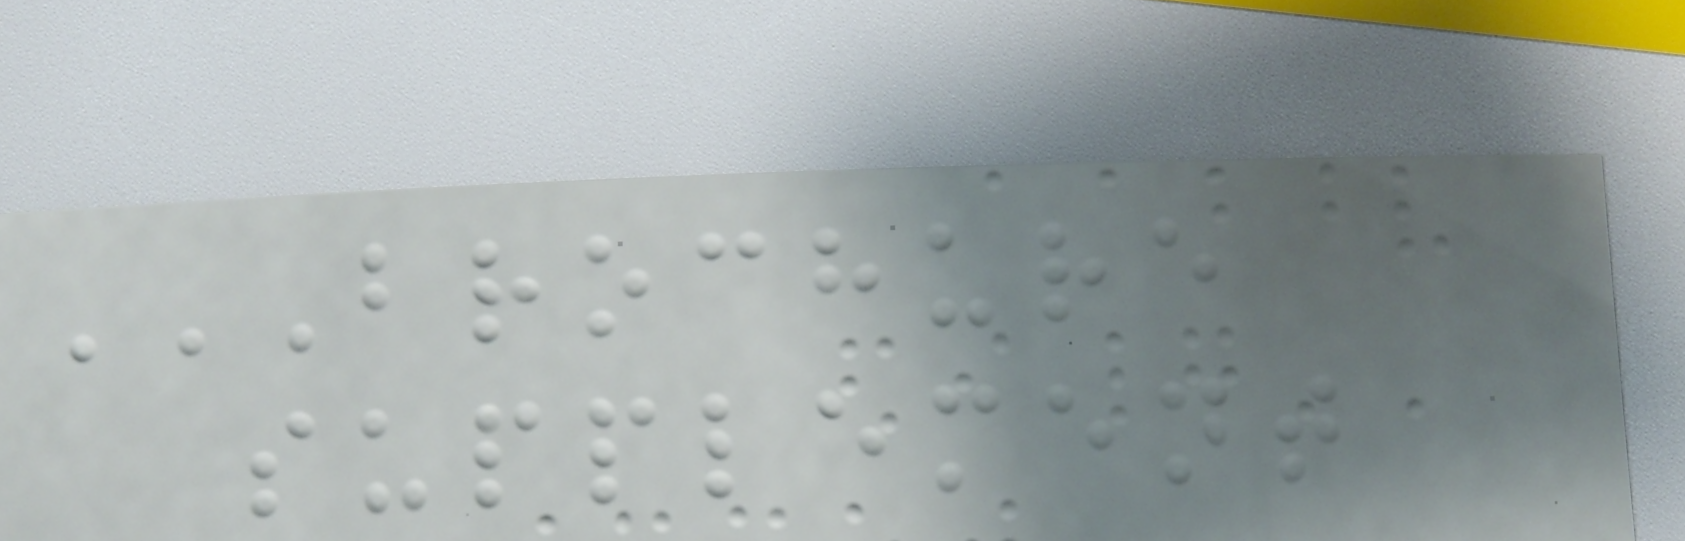BROCHURE
SUPPLEMENT
